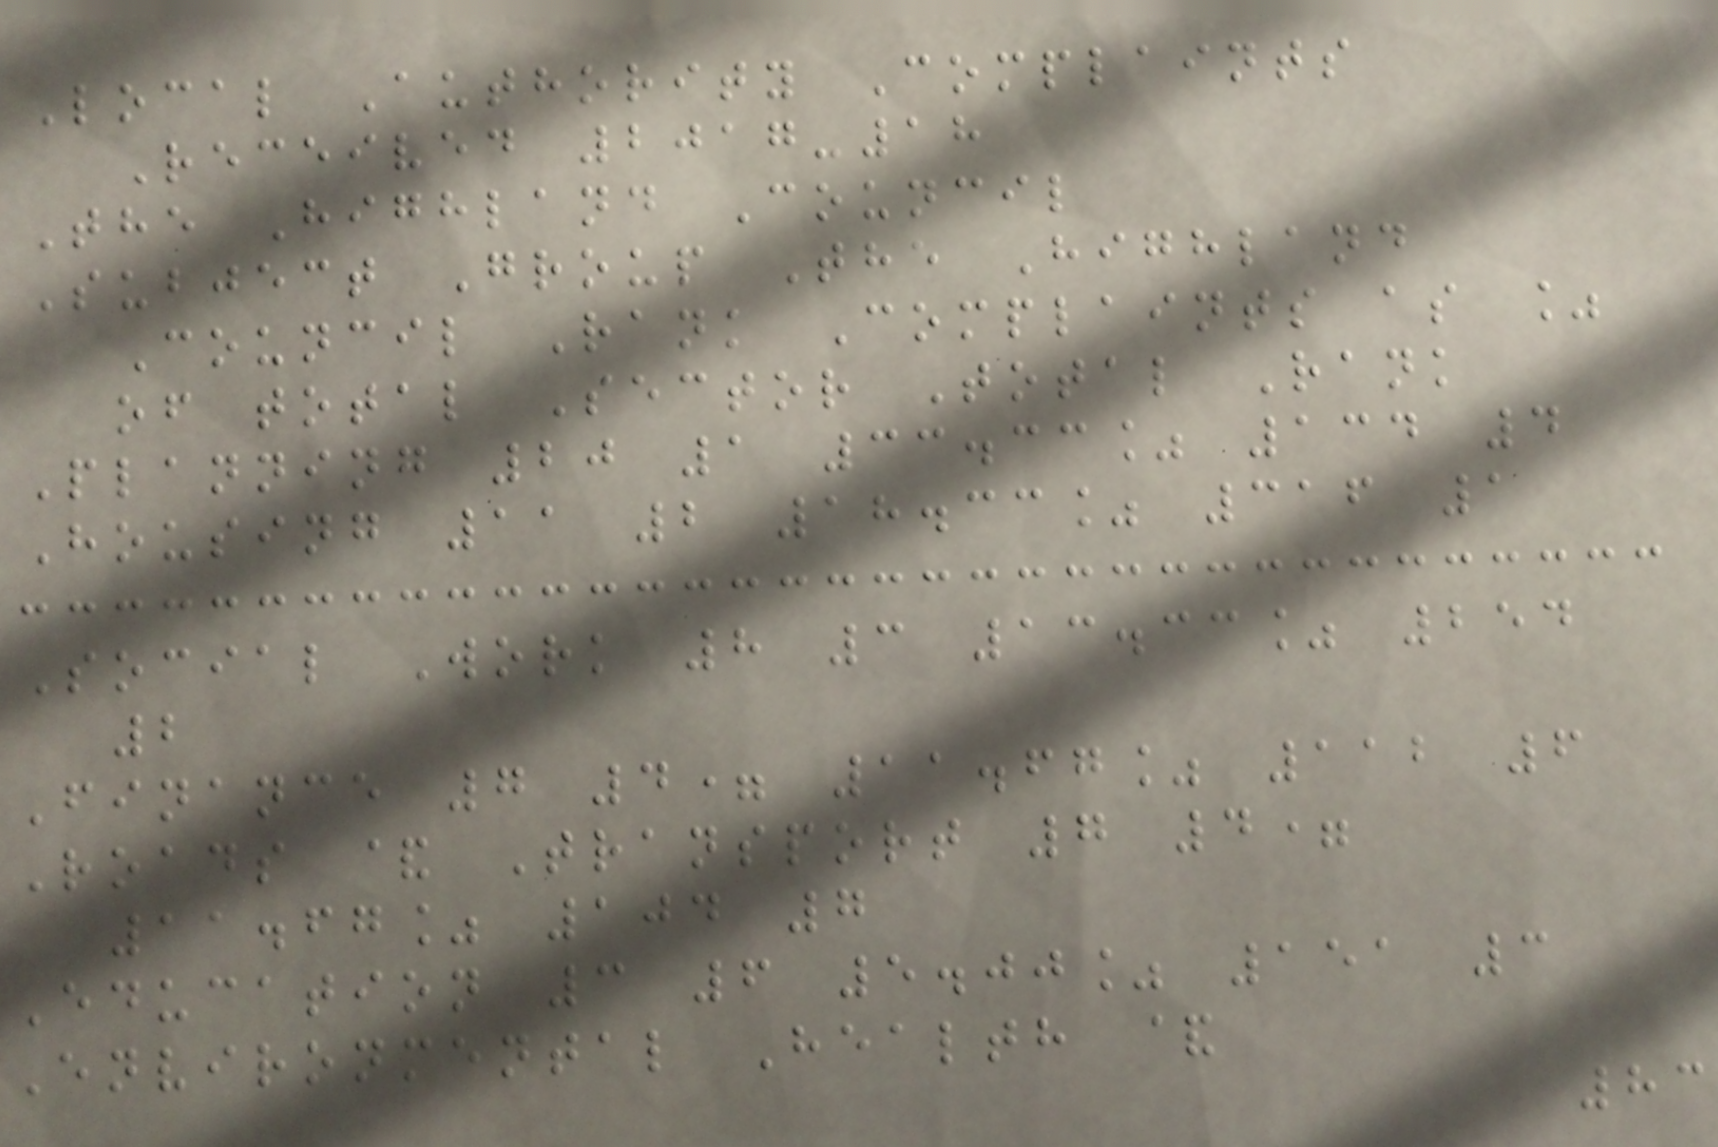Local Authority Complaints
Received 2017-18
The Highland Council
Subject Group The Highland
Council Rank Complaints as %
of total Sector Total Rank
Planning 20 1 33.33% 134 4
Housing 11 2 18.33% 316 1
Social Work 8 3 13.33% 254
2
Finance 7 4= 11.67% 112 6
Roads & Transport 7 4=
11.67% 104 7
Education 3 6 5.00% 151 3
Environmental Health &
83
